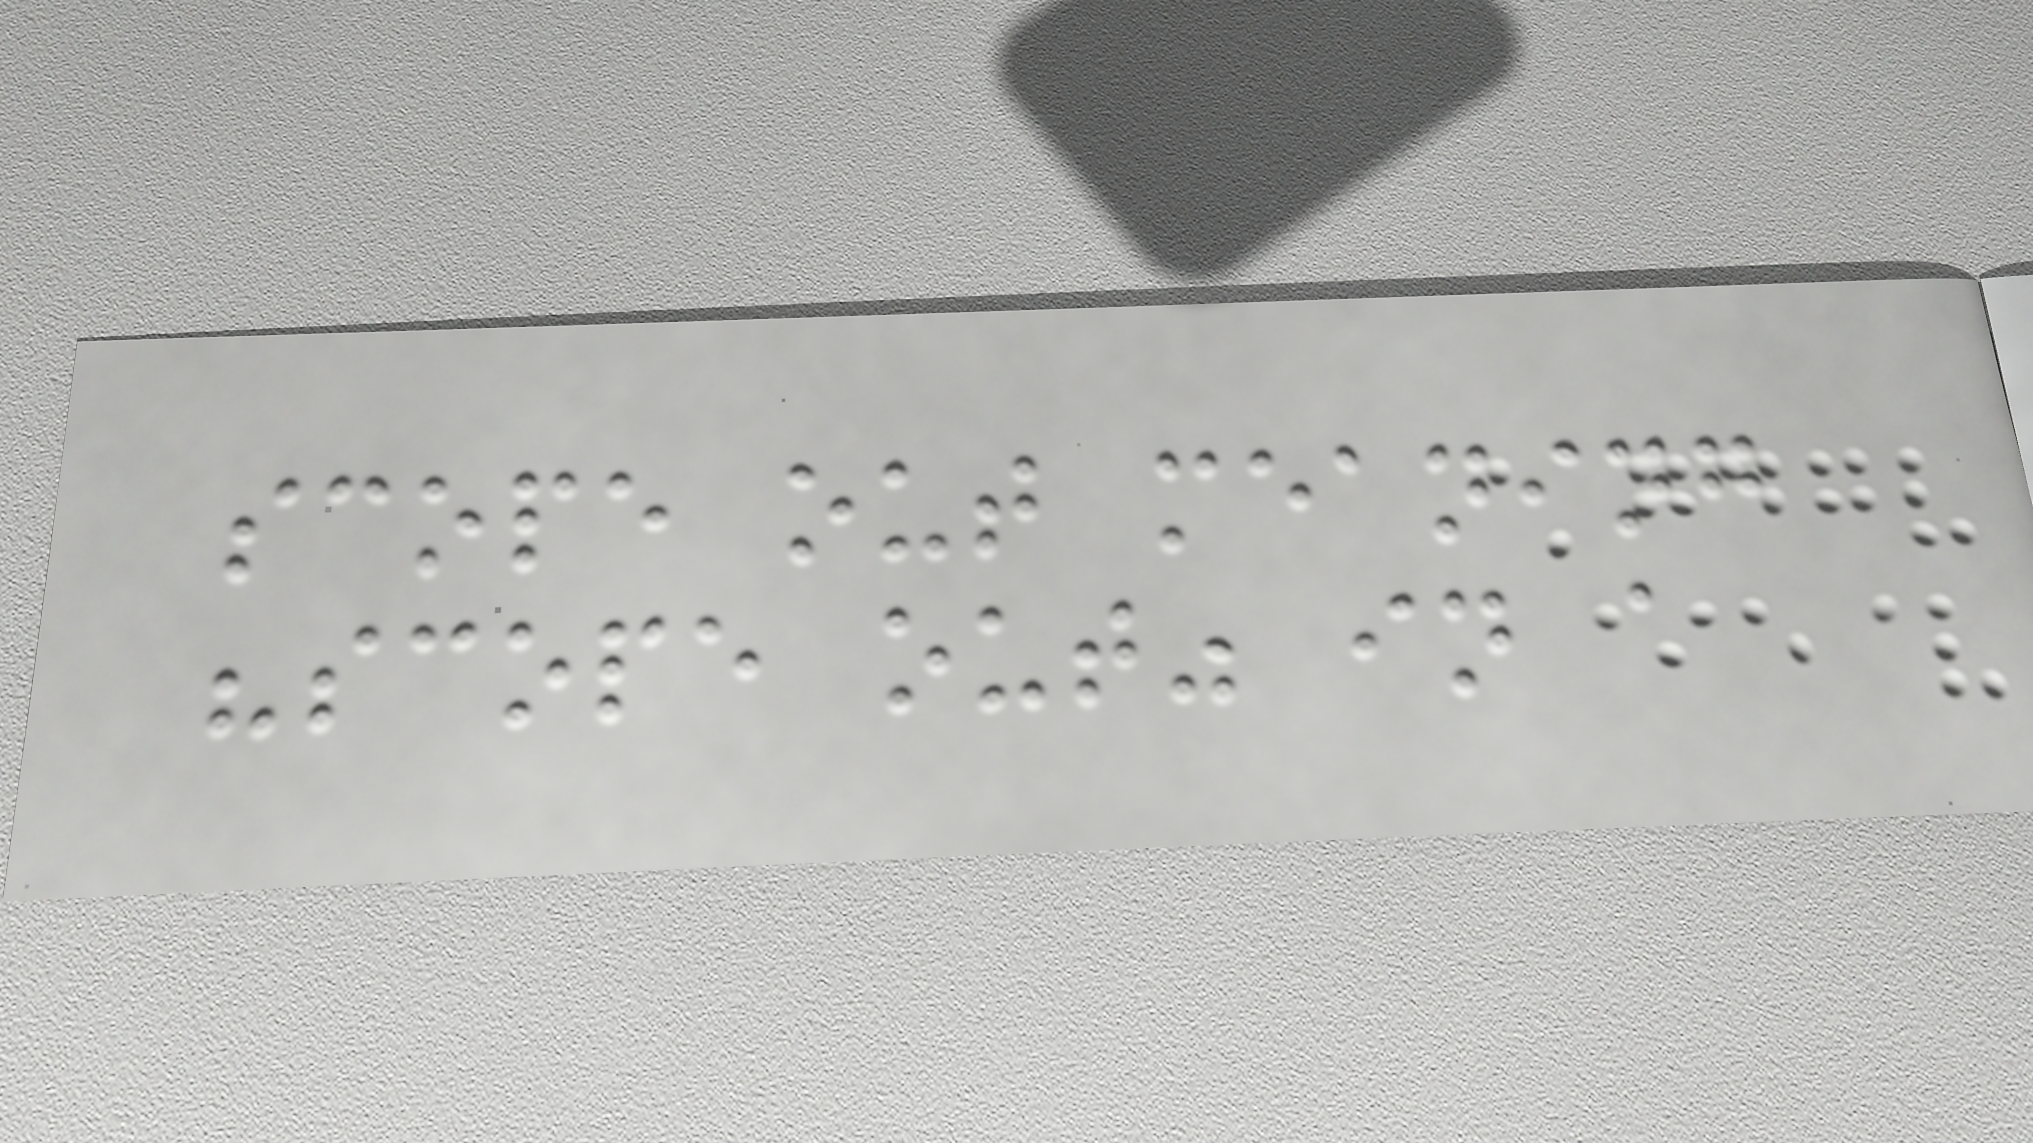scope out meaning
"scope out" in a
